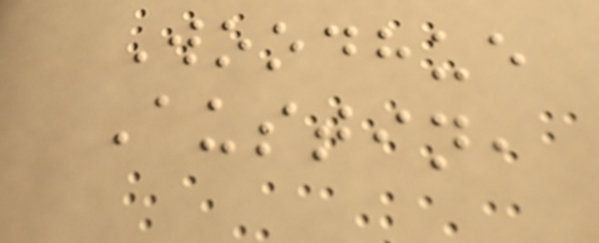Woodhue
Austin,
